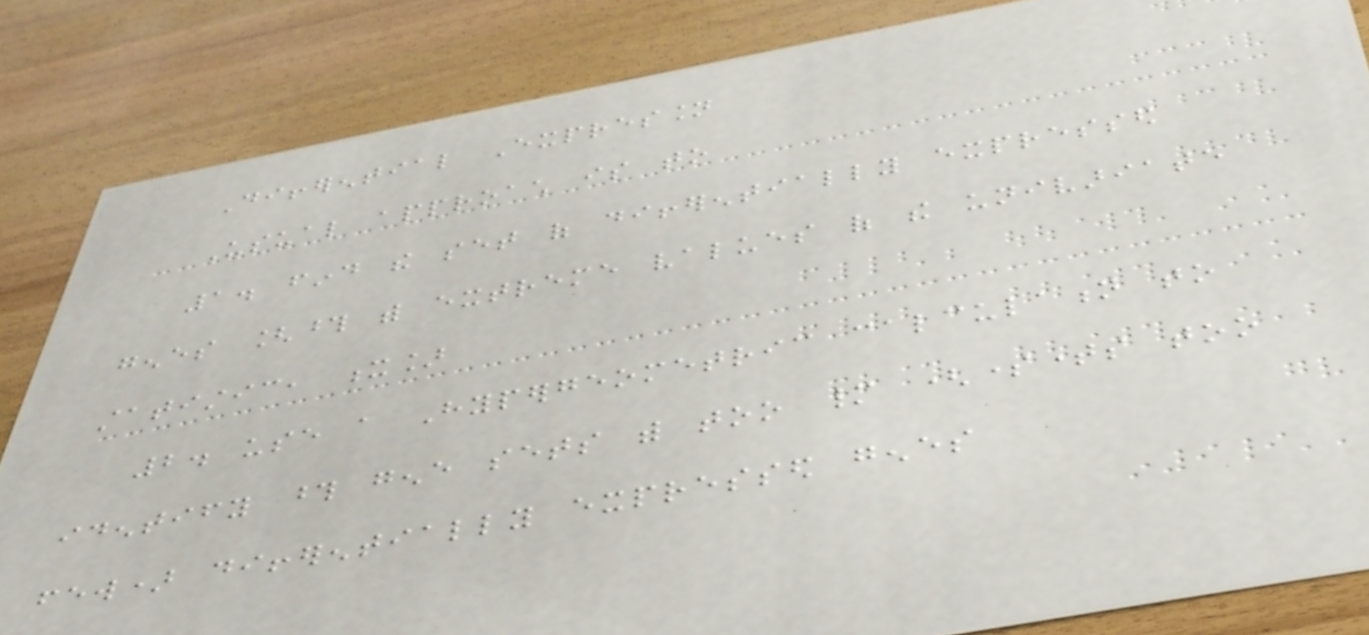Differential Expression
Usual approach is to
1. find the set of differentially expressed
genes [those with extreme values of the univariate
statistic, x]
2. use a Hypergeometric calculation to
identify those gene sets with too many (sometimes too
few) differentially expressed genes
